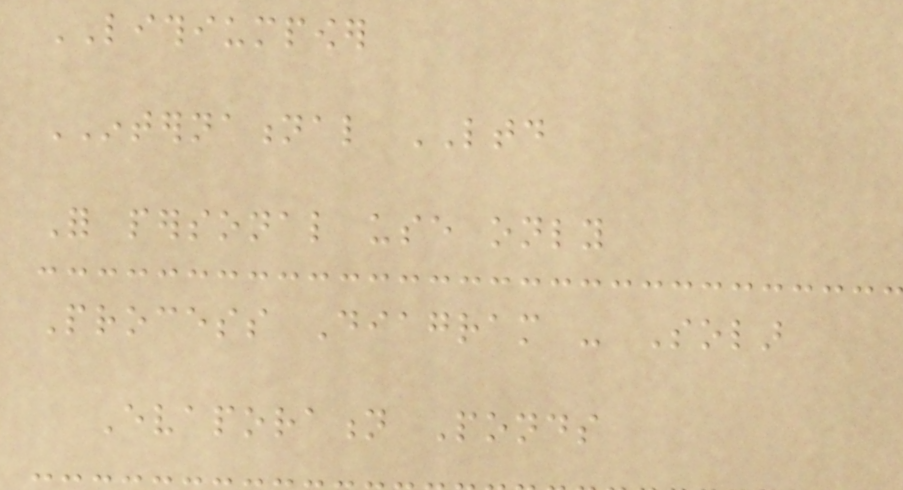LITHIUMPOWER
INTERNATIONAL LTD
For personal use only
Process Diagram - Solar
Evaporation Ponds
